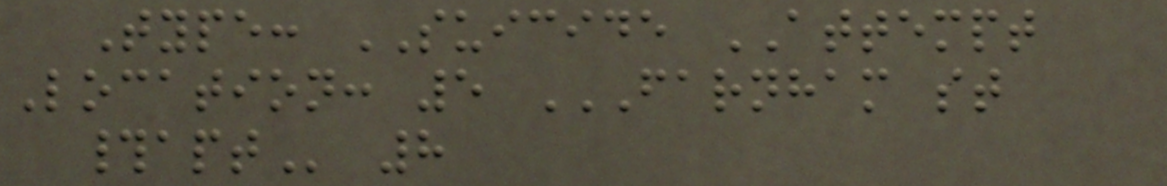Type: SUICIDE ATTEMPT
Location: 5 FARNHAM ST
#APT 8
